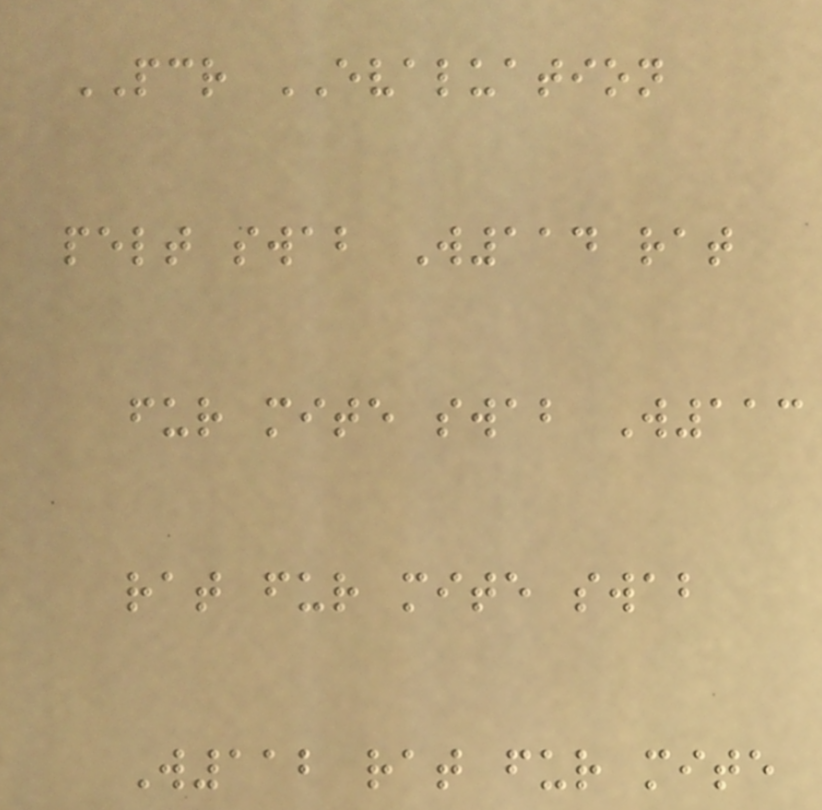PCR EVALUATION
pelt swab W114 rat
fur mite swab W113
rat fur mite swab
W112 rat fur mite
